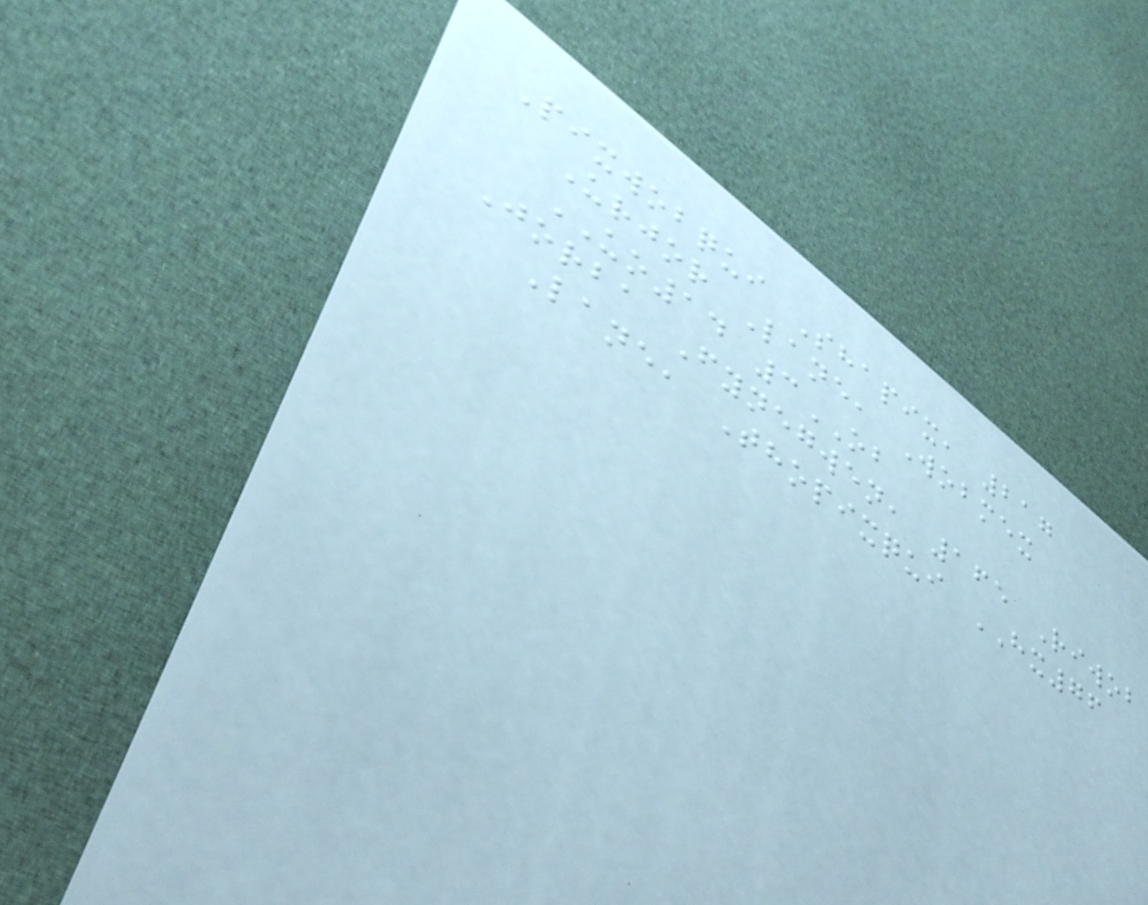Pixwobqui Shapix, 217
Urjor Lane, Wobmex
UO14 3OB
Jorba Fynegwen, 165 Riwob
Lane, Thopixqui HX76
